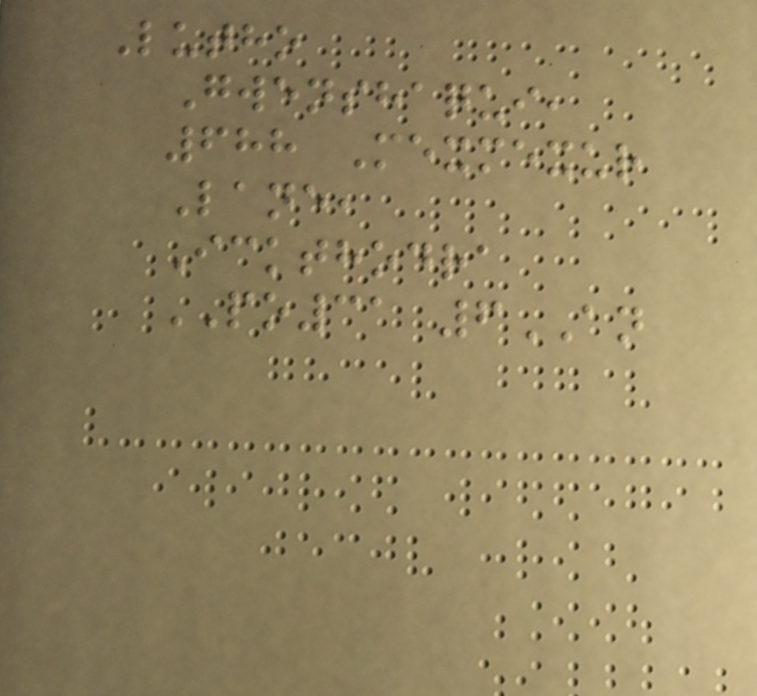Lutho
Gwenshaqui,
688 Mexmexur
Lane,
Ickthodra
PO31 6AN
